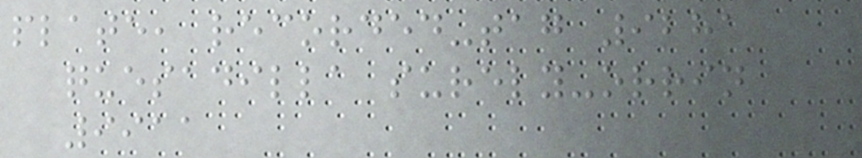plate, recorded-tag 9281
quesadilla surely-orrin
9911
